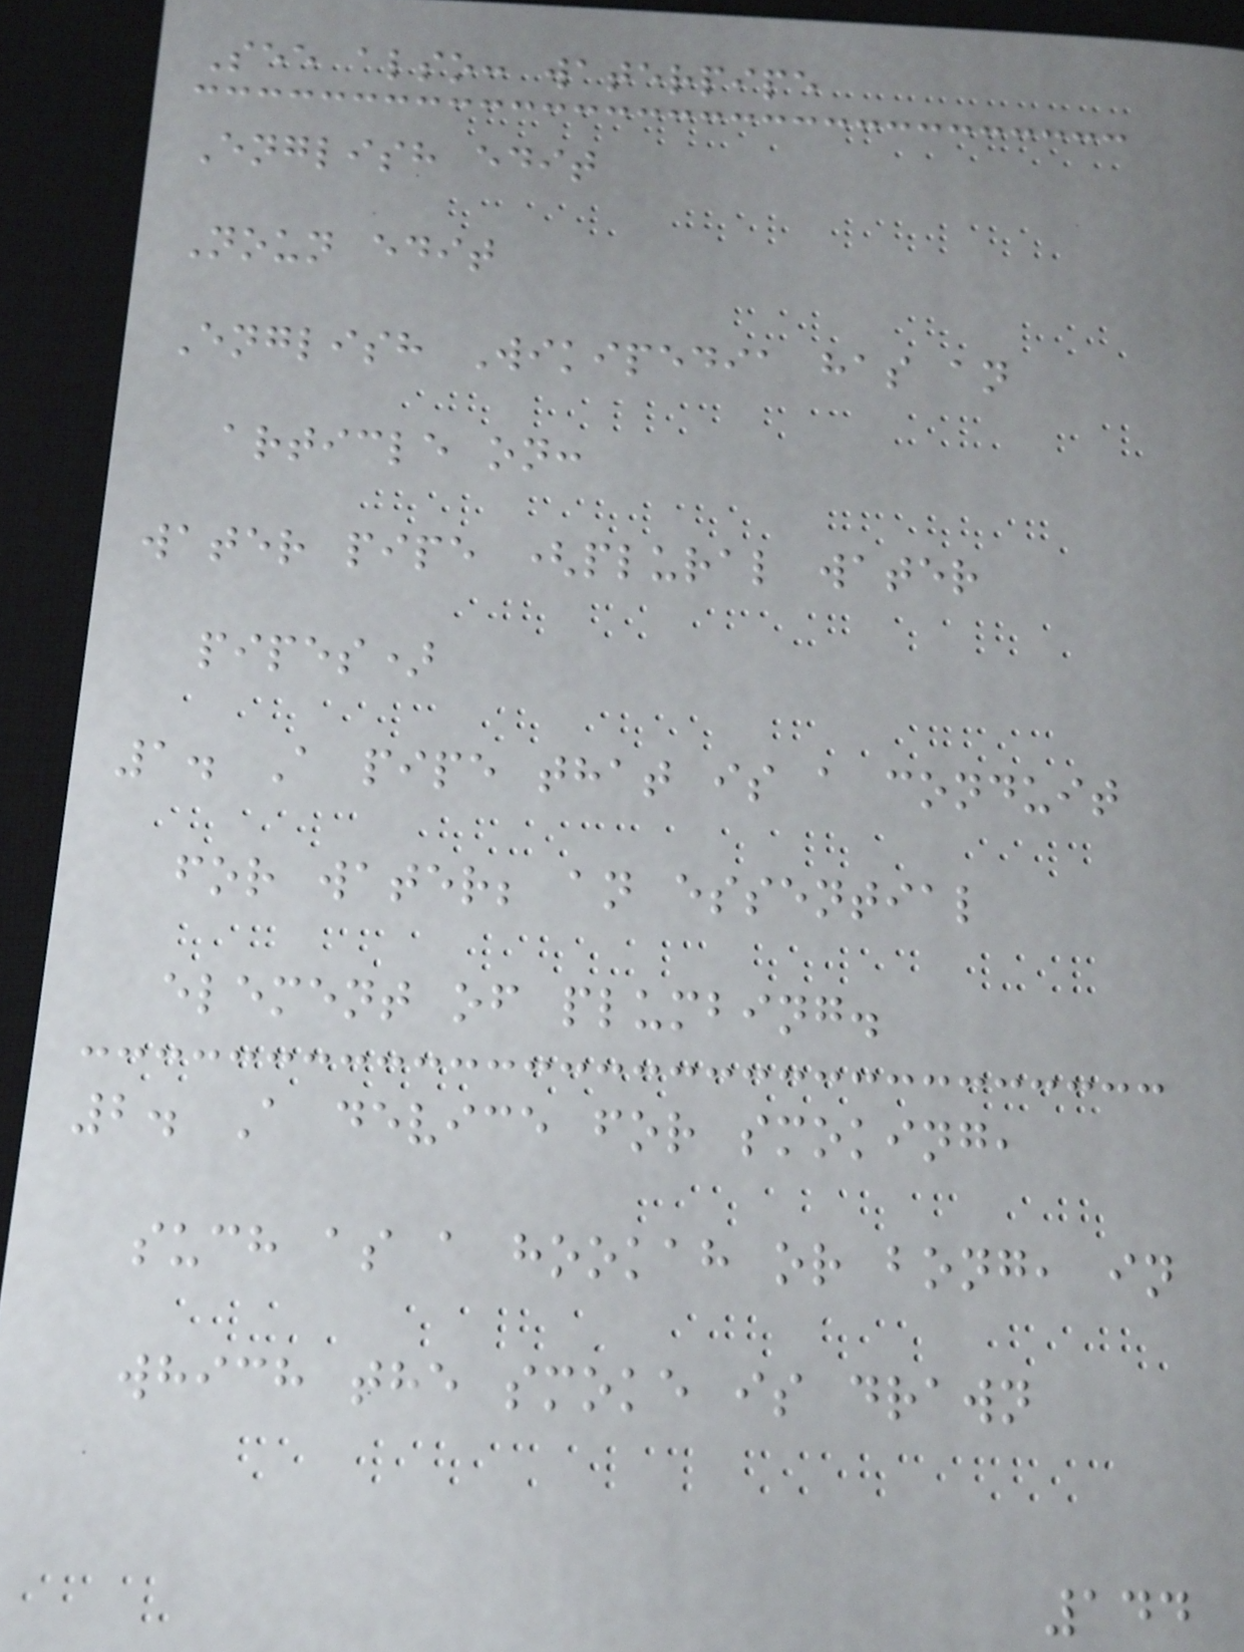See also: waterpipe
English edit
Noun edit
English Wikipedia has an
article on:
water pipe (plural water
pipes)
1. A pipe that is a conduit
for water; an essential
element of plumbing.
2. A device for smoking,
such as a hookah or bong, in
which the smoke is drawn
144
